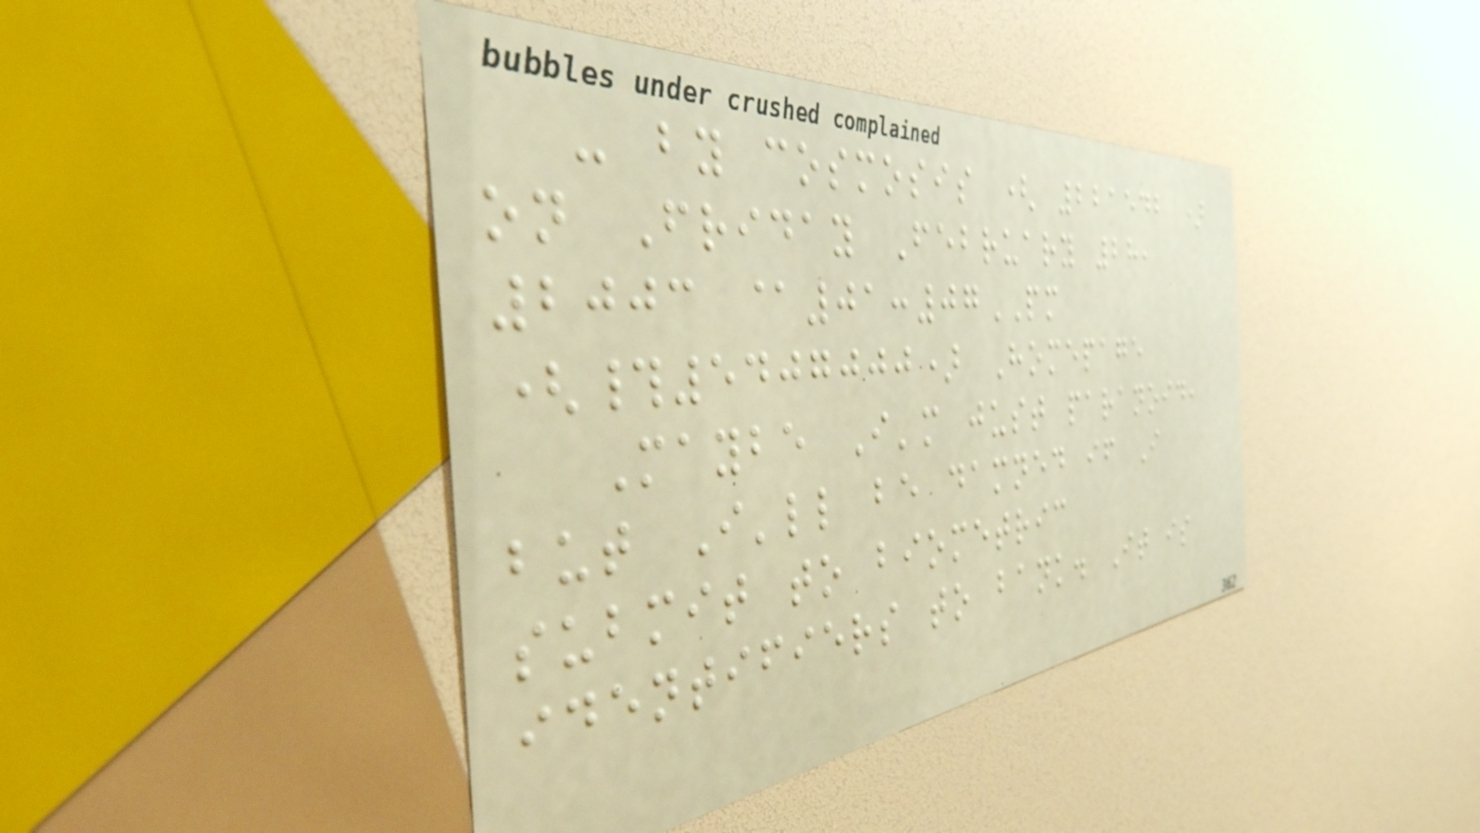- by cosmosis ( 221542 )
on Friday February 28,
2003 @01:07PM
(#5407000) Homepage
Maybe I'm just paranoid,
but I'll be damned if I
submit to biometric
identifiers to bank. It is
